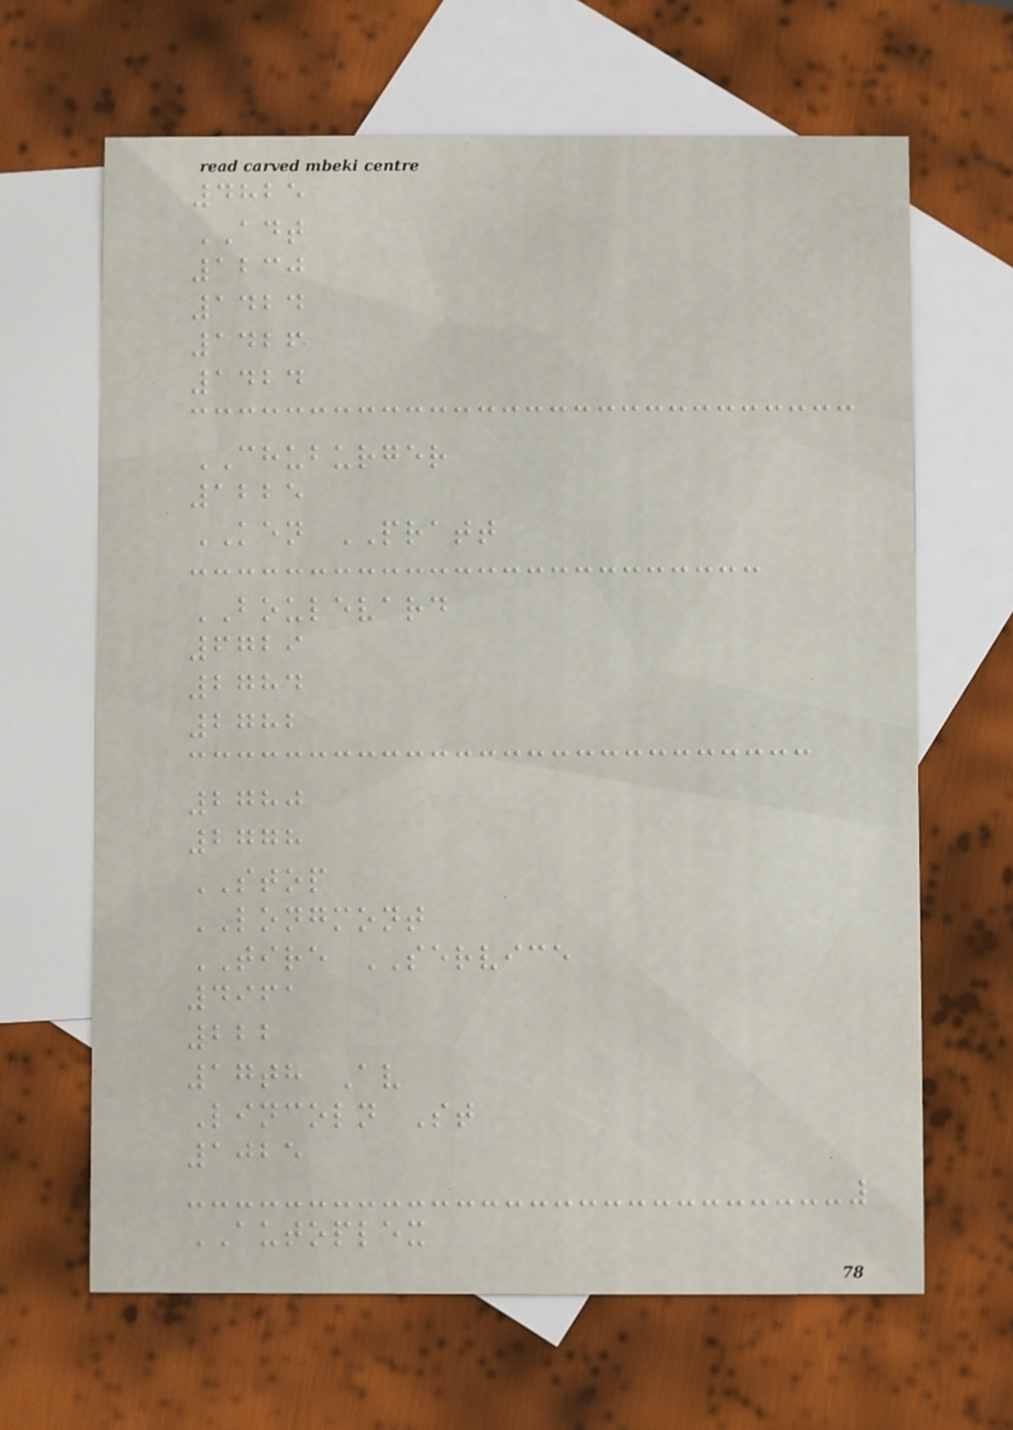4825
ADT
1230
1424
1426
1424
CHUBURGER
1225
KEN PRATT
BOULEVARD
6729
2784
2782
2780
2778
STOP
LONGMONT
TIRE SERVICE
4961
222
17th Av
Lincoln St
1025
AUTOPLEX
